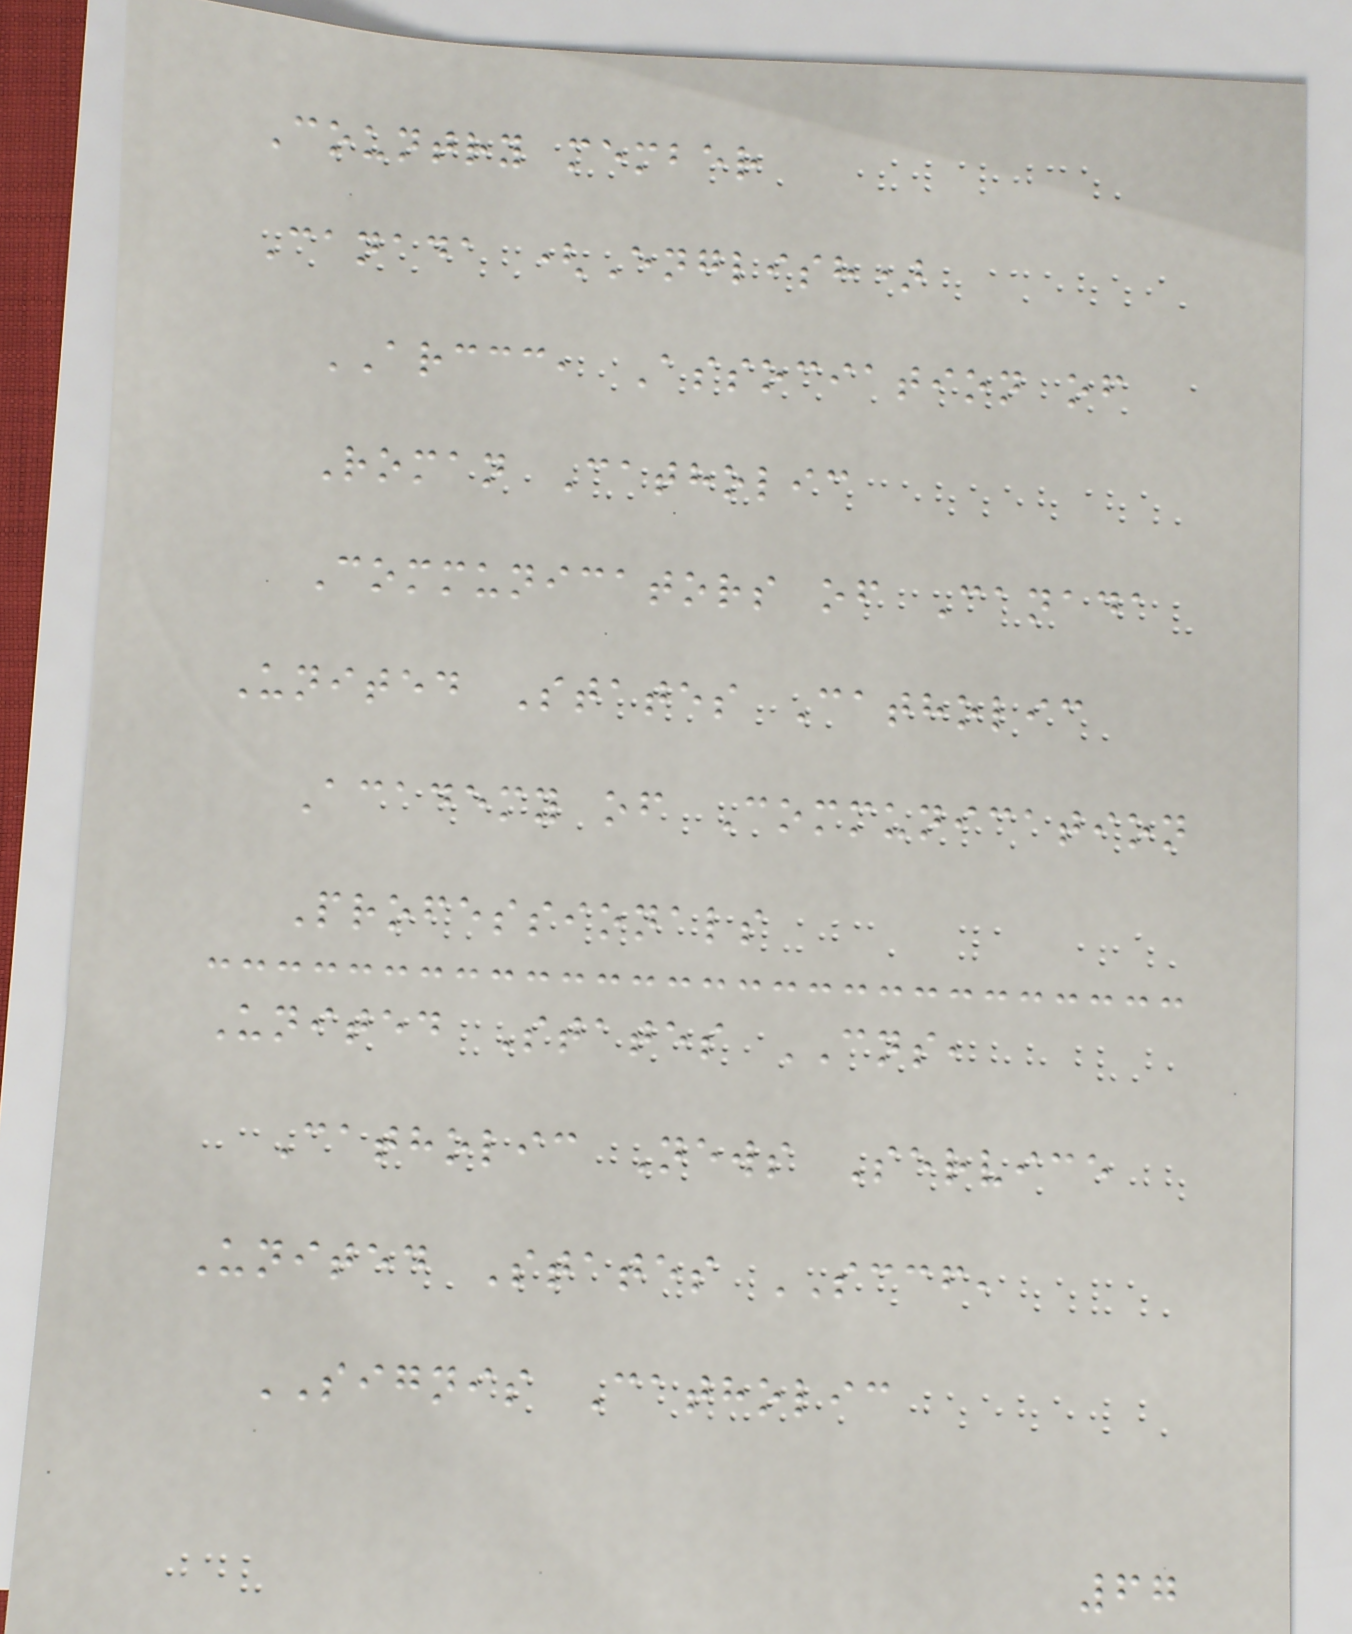Country member
Canada (English)
ARCCC, Association of
Roman Catholic
Communicators of Canada
United States Catholic
Academy of Communication
Professionals
United States CNS,
Catholic News Service
United States SCCF,
SIGNIS Catholic
67
